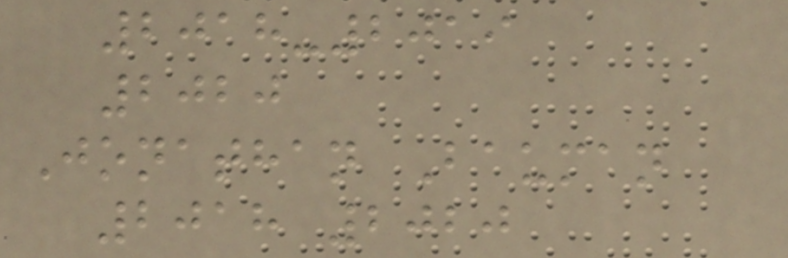2018-2019
2020
Jonathan Bauman
2018 2020
